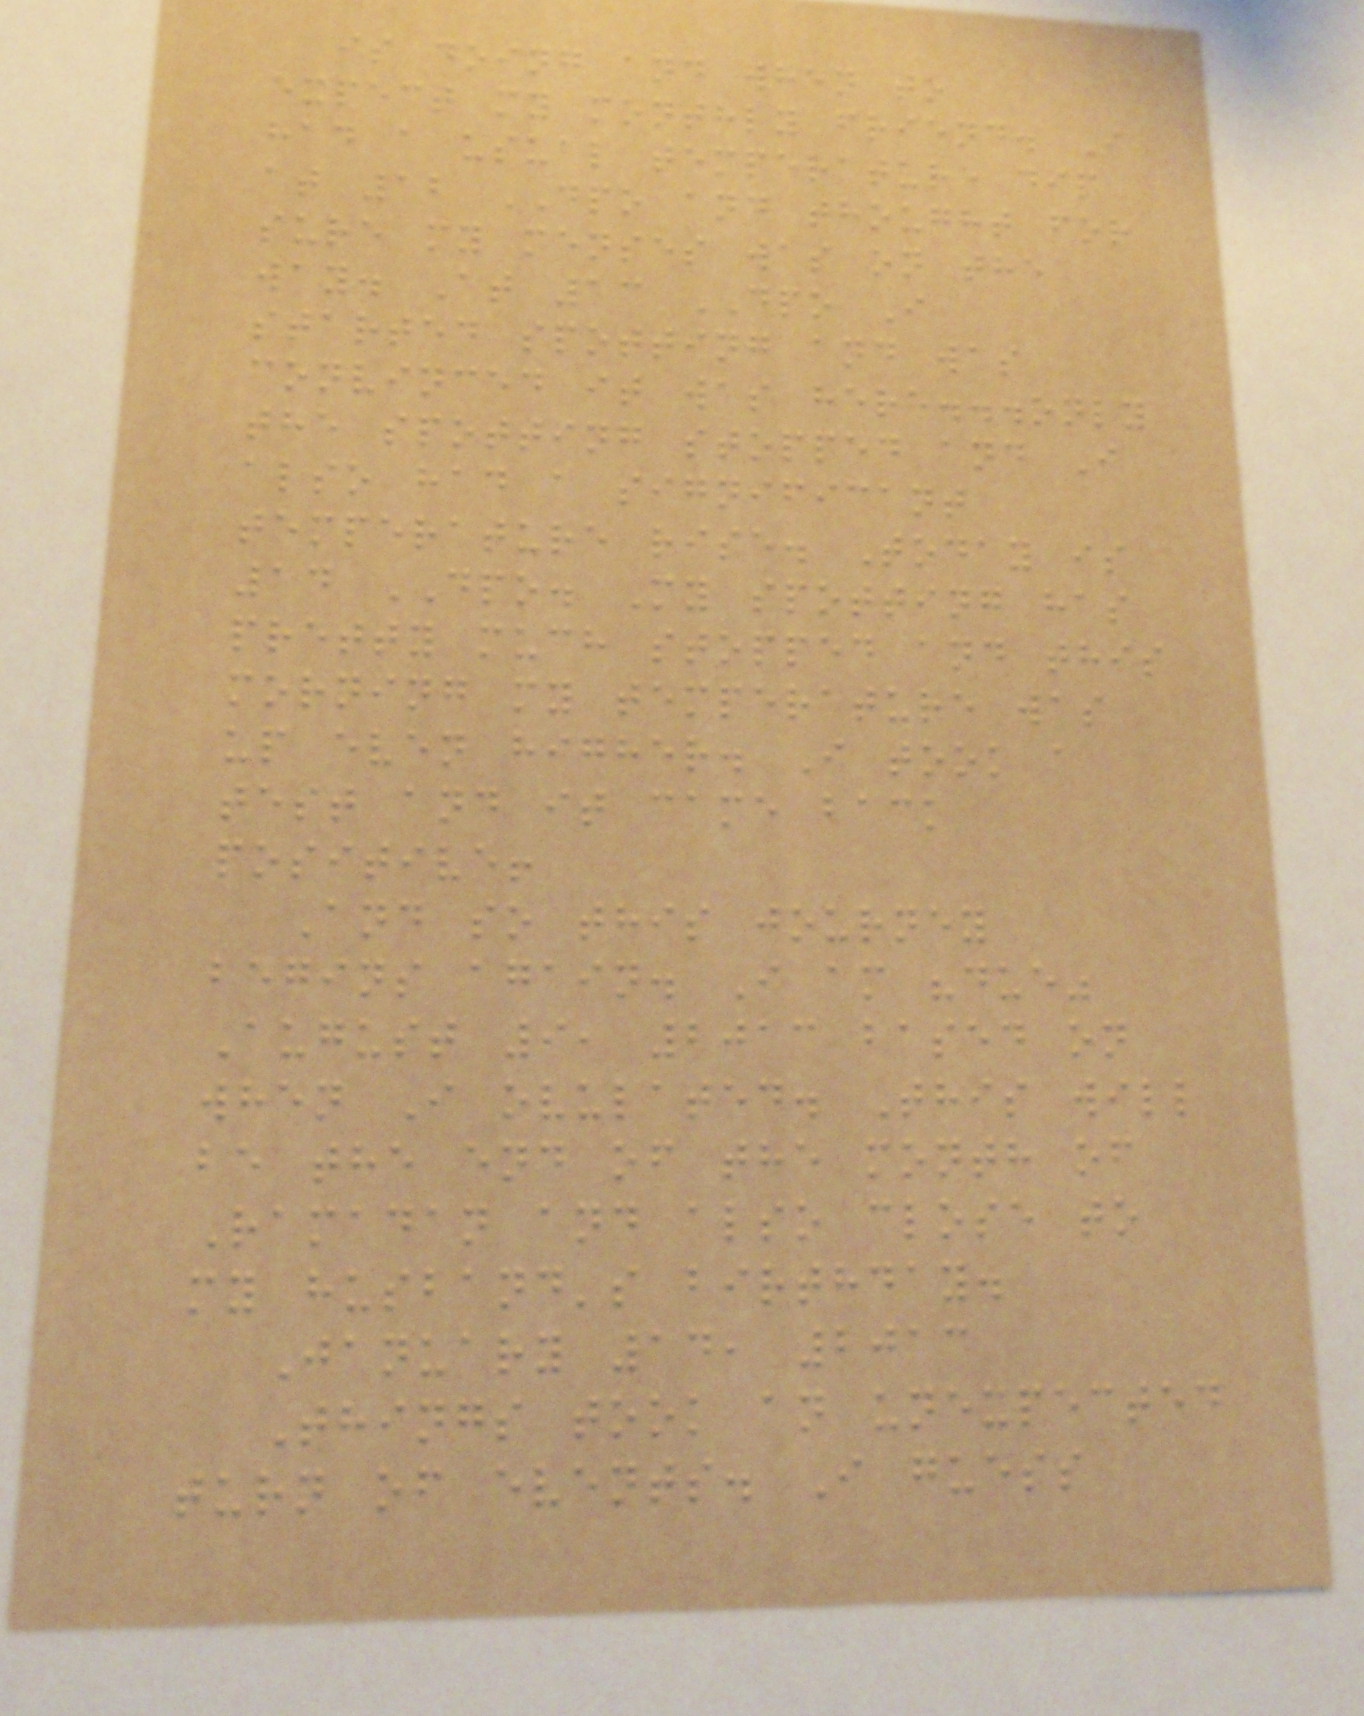is doing and when to
expect my monthly friend. I
had a usual temperature dip
at 12 DPO and thought for
sure my menses was on the
way. At 13 DPO I
started spotting and was
convinced it was here...only
the spotting stopped and I
also had a significant
temperature rise. Today is
14 DPO. My spotting has
pretty much stopped and this
morning my temperature was
up even higher. I took a
test and it came back
positive!
And so this journey
begins again. I am "due"
August 9, 2013 based on
when I ovulated. This will
be the end of the month of
Ramadan and also close to
my husband's birthday.
January 14, 2013
Things took an unexpected
turn of events. I guess
